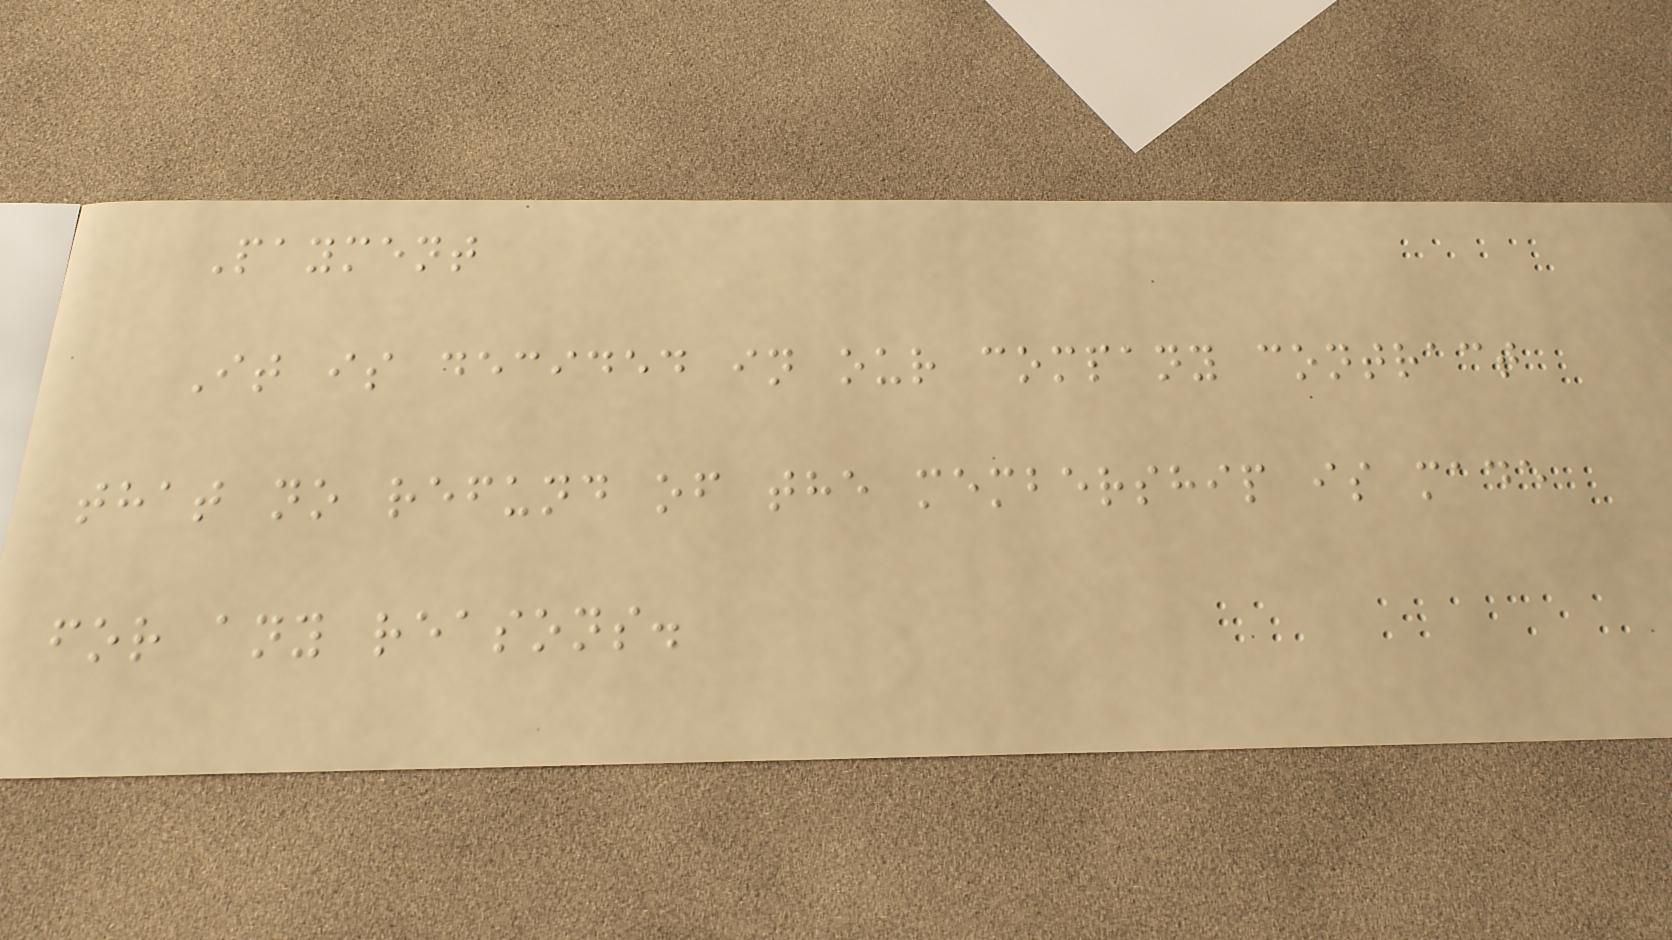Payment
It is decided in our company contract
that no refund of the membership is made
for any reasons.
